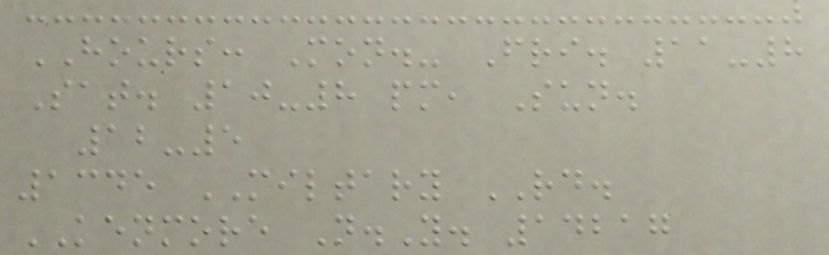HOURS: Mon.- Fri. 11-8
Sat. 10-8 pm, Sun.
12-5
1345 MILTARY RD.
KENMORE N.Y. 14217
